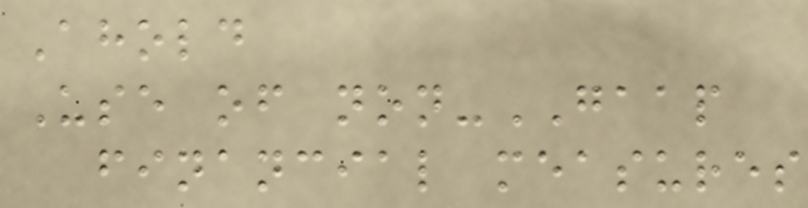Ahold
Use of non-GAAP
financial measures
